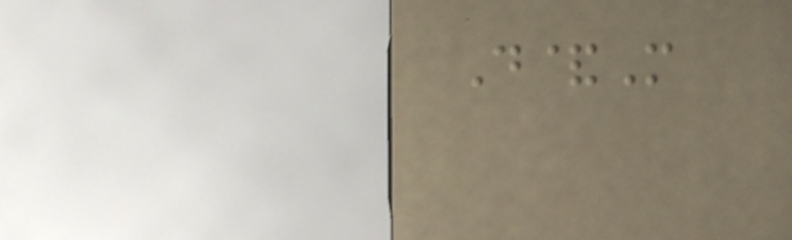D&M
